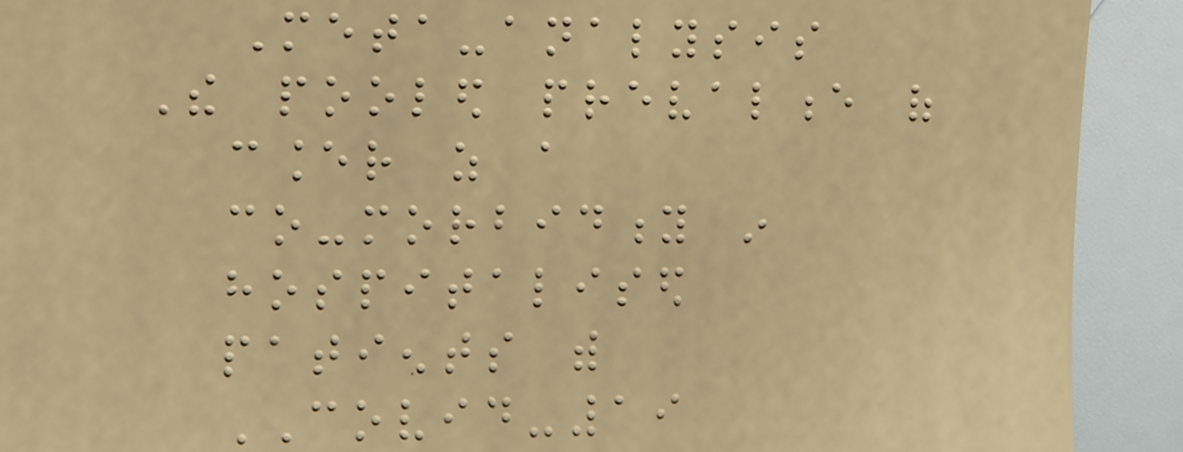Meta-analysis
The pooled prevalence of
cancer as a
co-morbidity in
hospitalised
patients with
COVID-19
